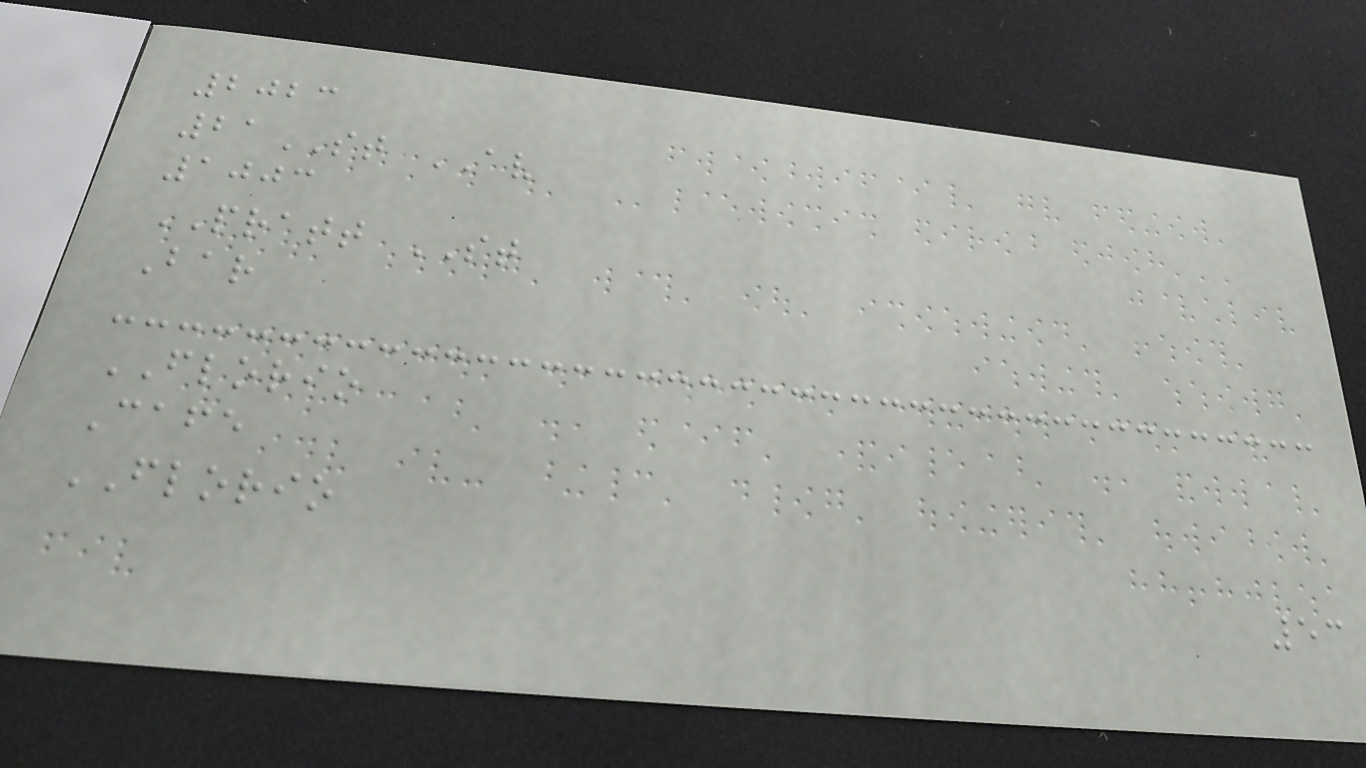2023
21ST AV
1003
PRATT ST
Bar
FLORIO
Cafe
FLORIO
53
